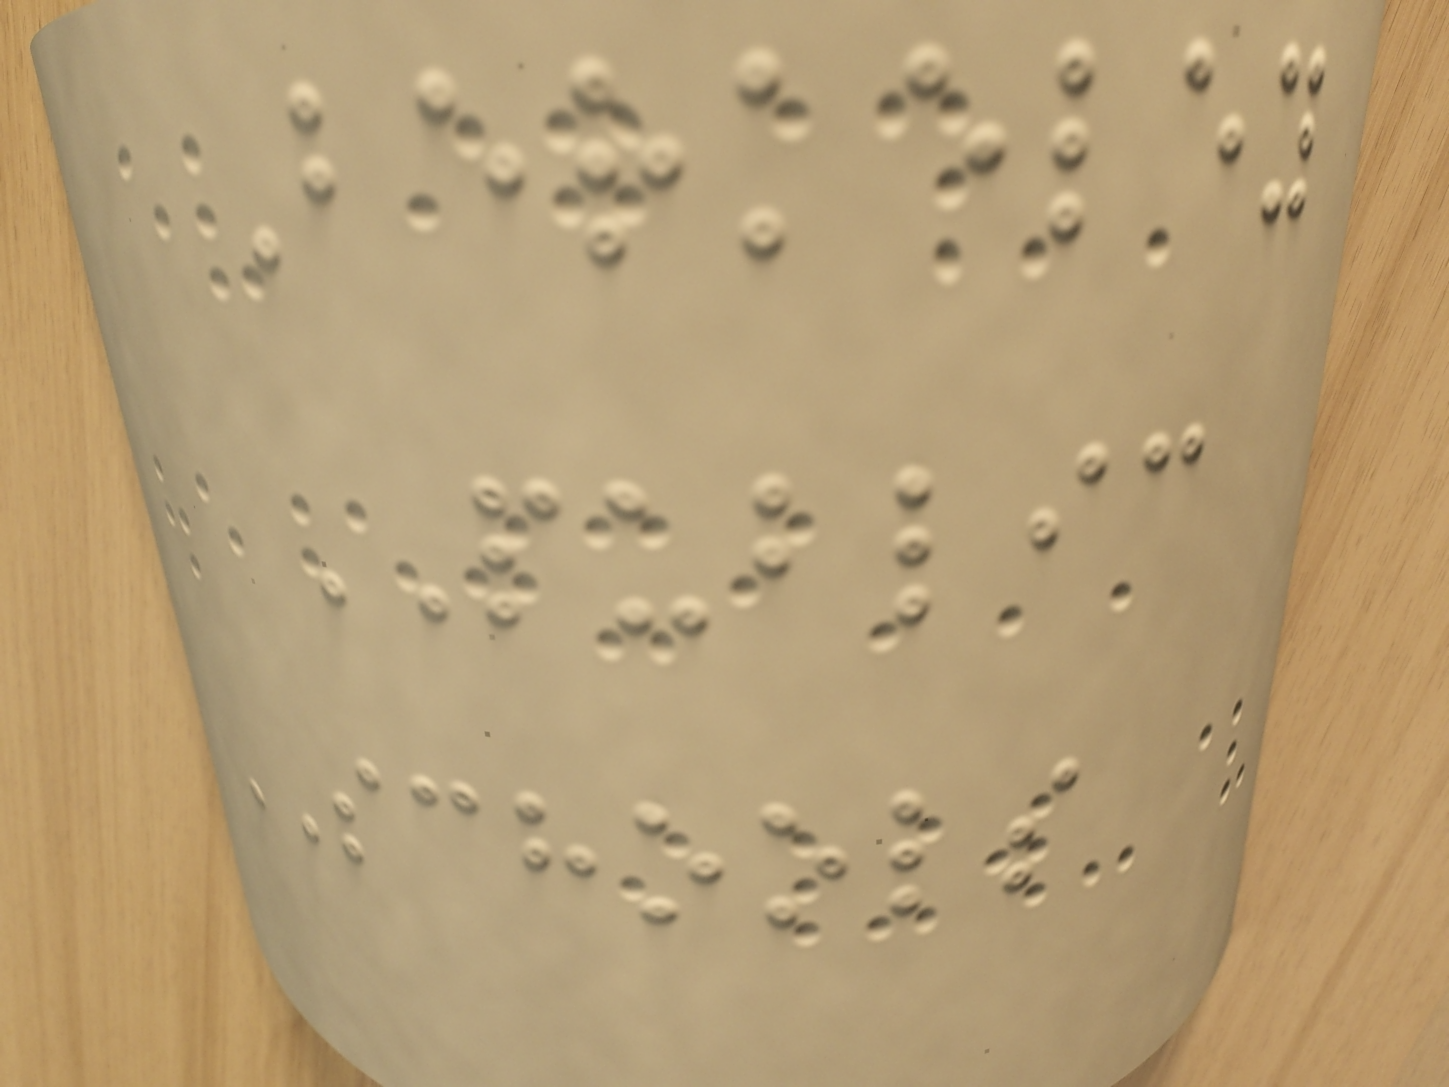Berkeley
PUBLIC
SCHOOLS
